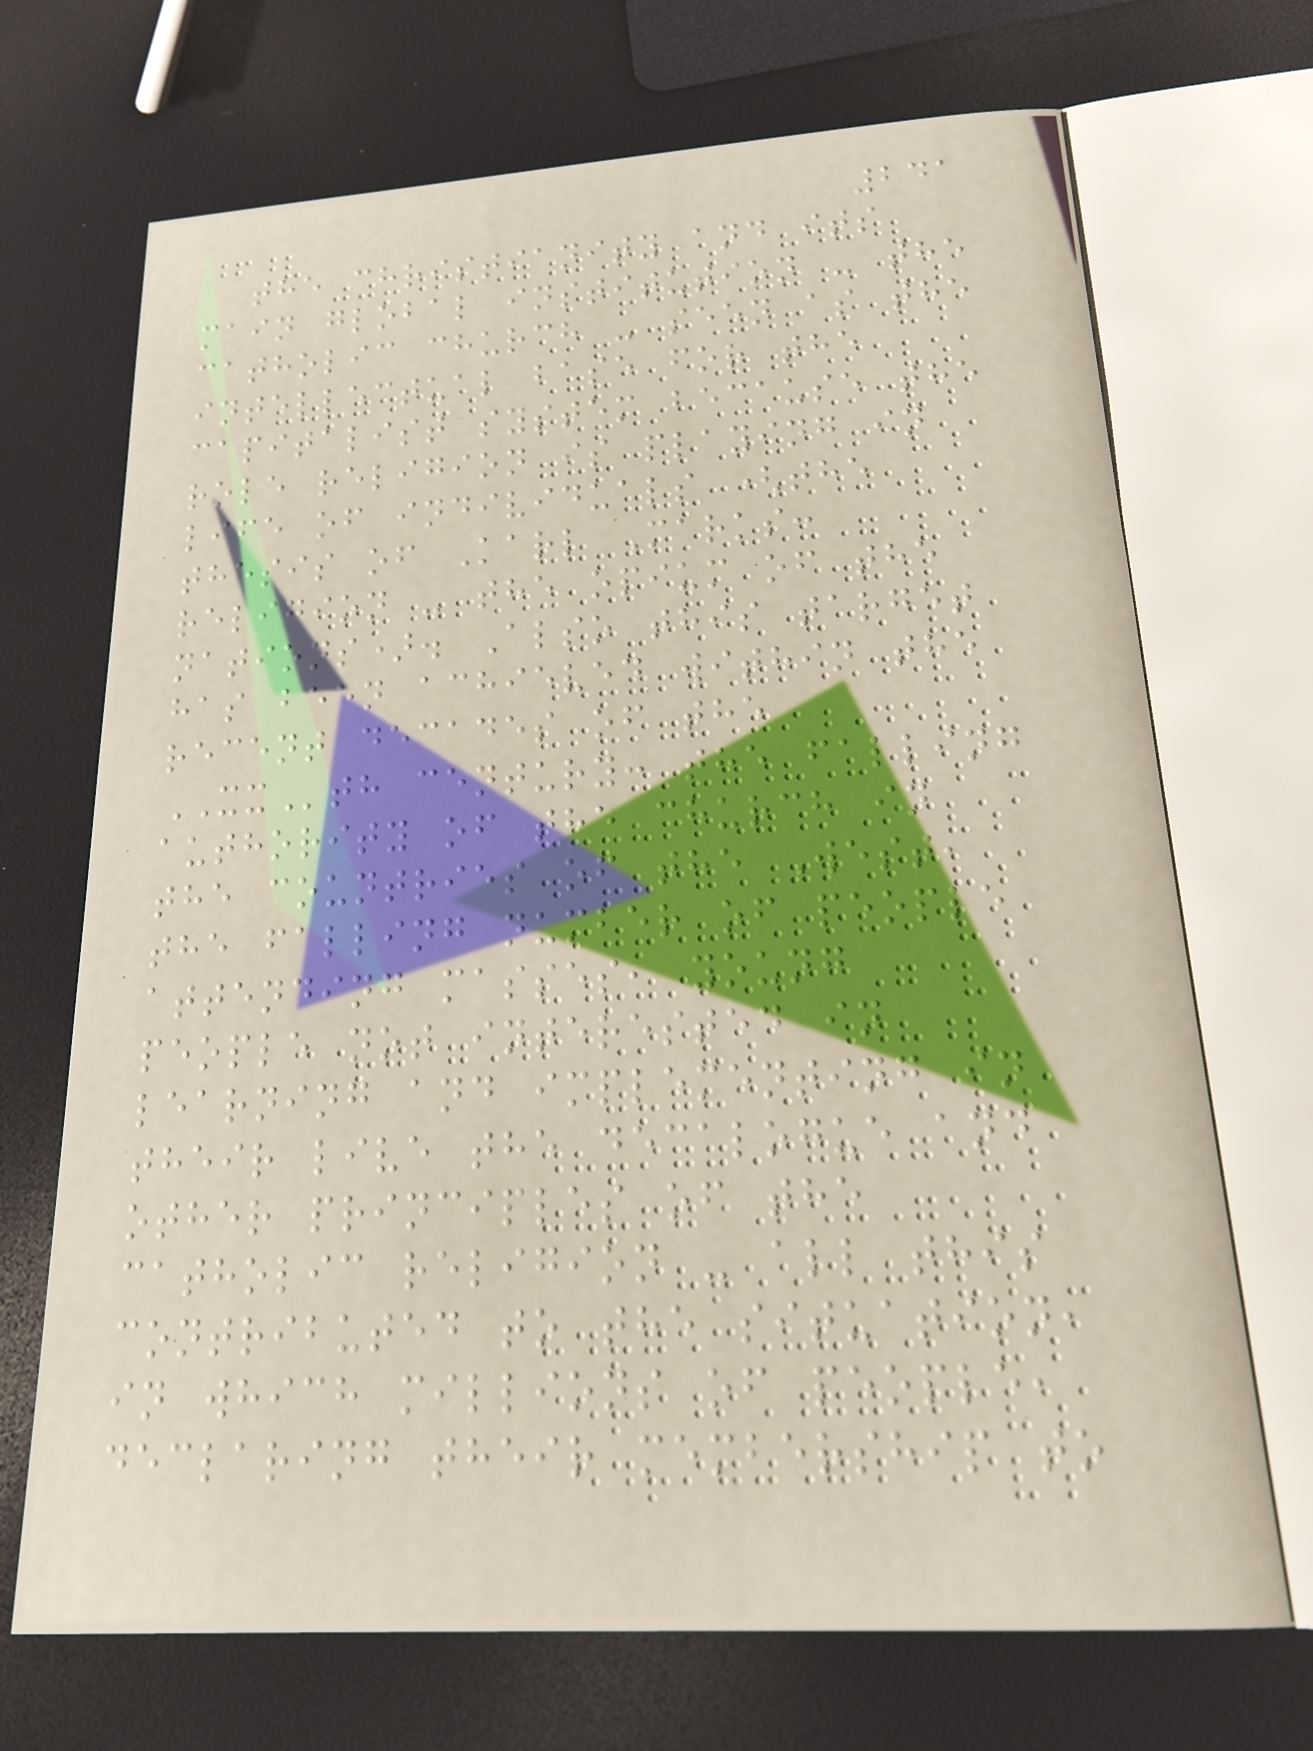241
the christianity and its
main global institution - the
catholic church - seen as the
intellectual base for the
capitalist system because the
role religion is playing in
life of individuals (the
thesis of Karl Marks:
religion - the opium of the
nations). Also this target
has been achieved within the
recent decades of the
XXth century: the falling
authority of the church in
the countries of the West,
the falling number of people
attending masses, young
people not interested in
learning and implementing in
their live the decalogue and
other principles of the
catholic religion - all this
contributed to the situation,
in which millions of people,
declaring their membership to
